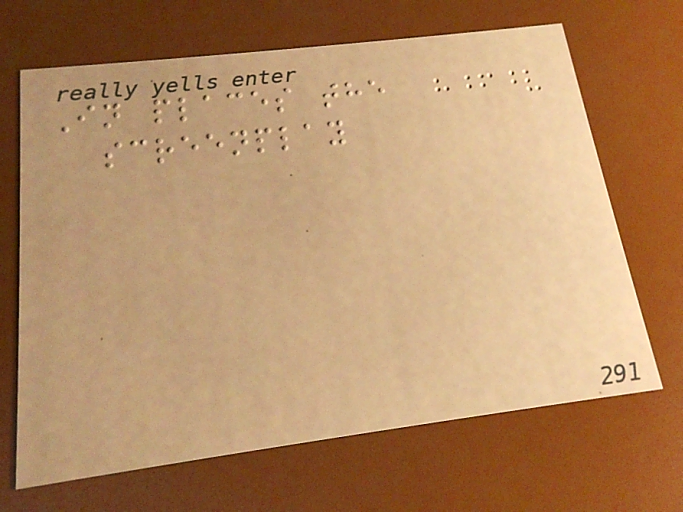In places the
screenplay
